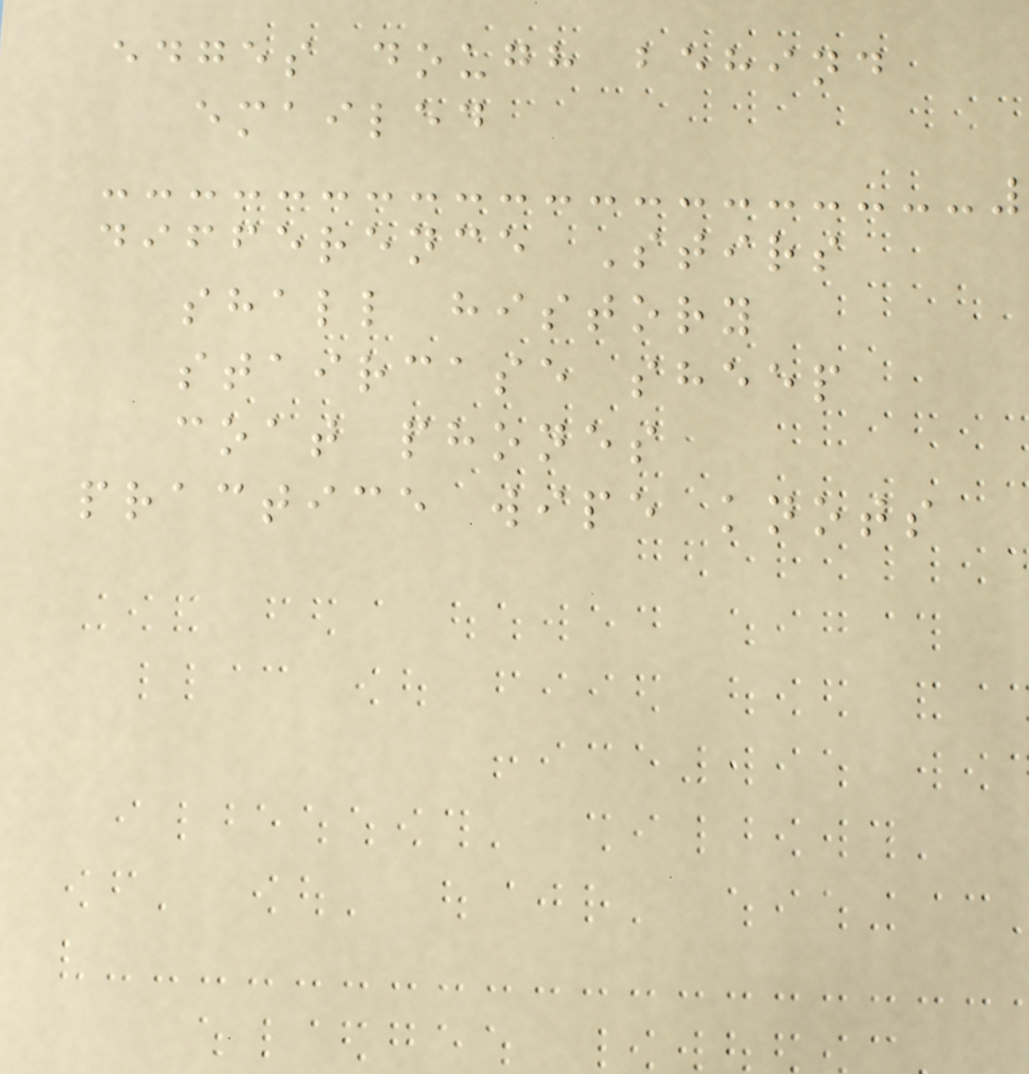edges dough behind
emailed
difference Stirs
shall history
staircase sheep
coat phones
practice wipe knots
